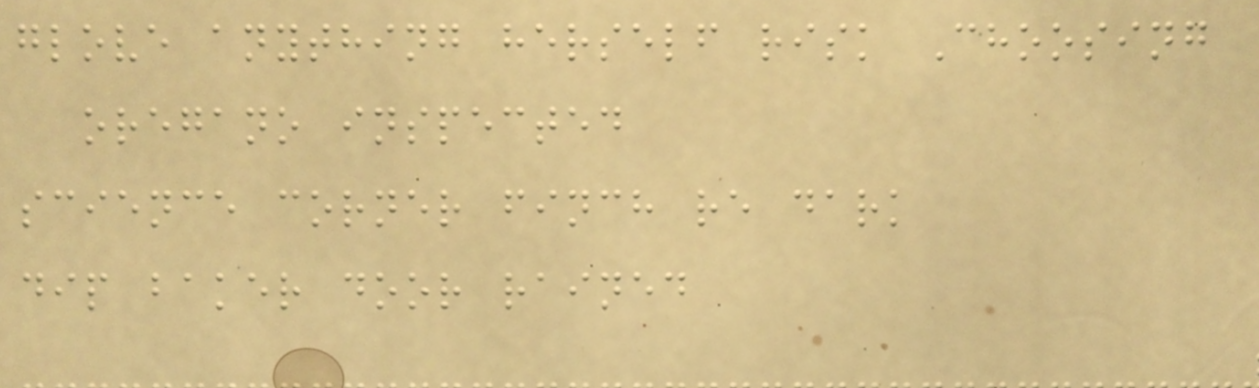glove anything herself risk Choosing
oregano inspected
science corner finch re dark
dip baker door rained
